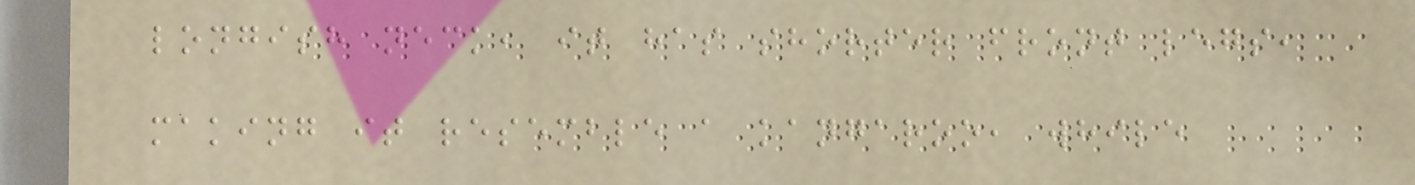longish neck, it has shorter front legs,
making it resemble a kangaroo, while
